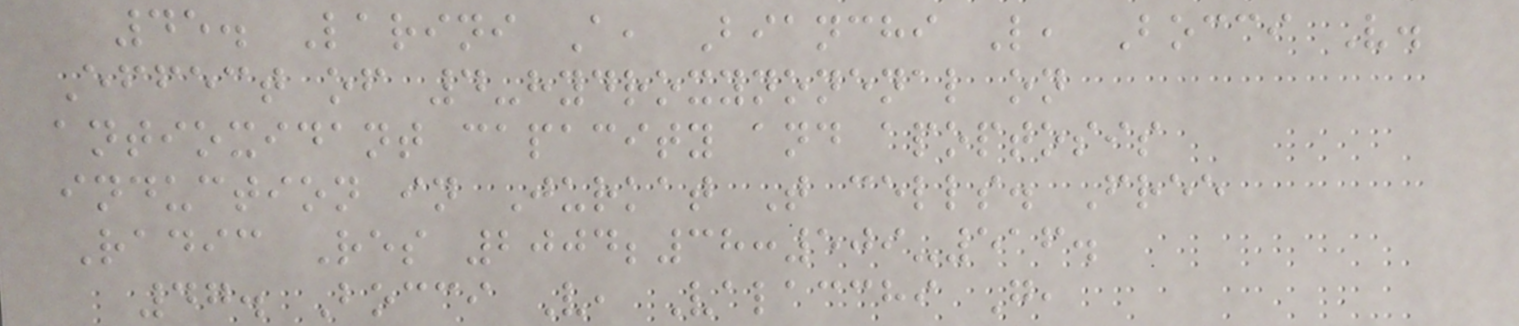45. Larini A, Bianchi L, Bocci V.
Effect of 4-hydroxynonenal on
antioxidant capacity and apoptosis
induction in Jurkat T cells. Free
Radic Res 2004;38:509-516.
47. Bocci V, Valacchi G,
